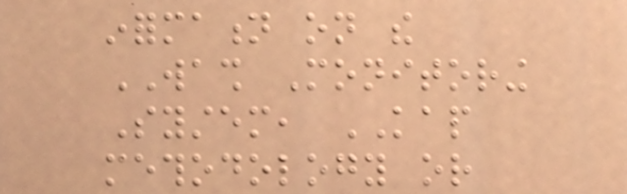information on the
WASH Monitoring
System, KAP
methodology or
